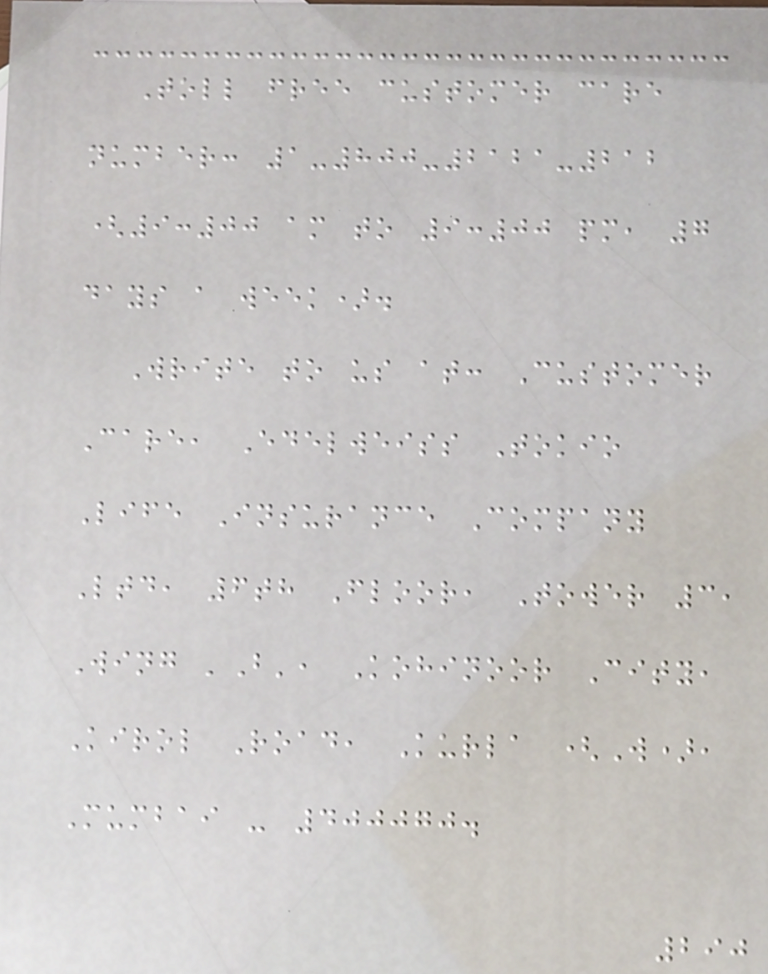Toll free customer care
number: 1-800-2121-212
(9:00 am to 9:00 pm, 7
days a week).
Write to us at: Customer
Care, Edelweiss Tokio
Life Insurance Company
Ltd, 6th Floor, Tower 3,
Wing 'B', Kohinoor City,
Kirol Road, Kurla (W),
Mumbai - 400070.
290
